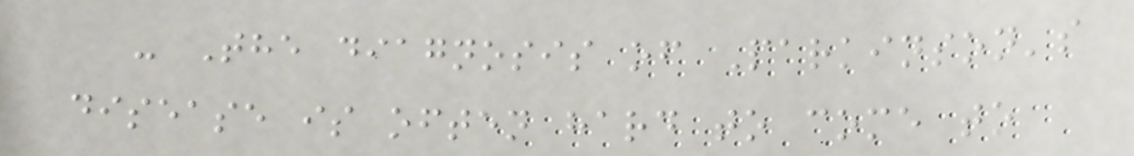- The diagnosis of Parkinson's
disease is often hard to come to
